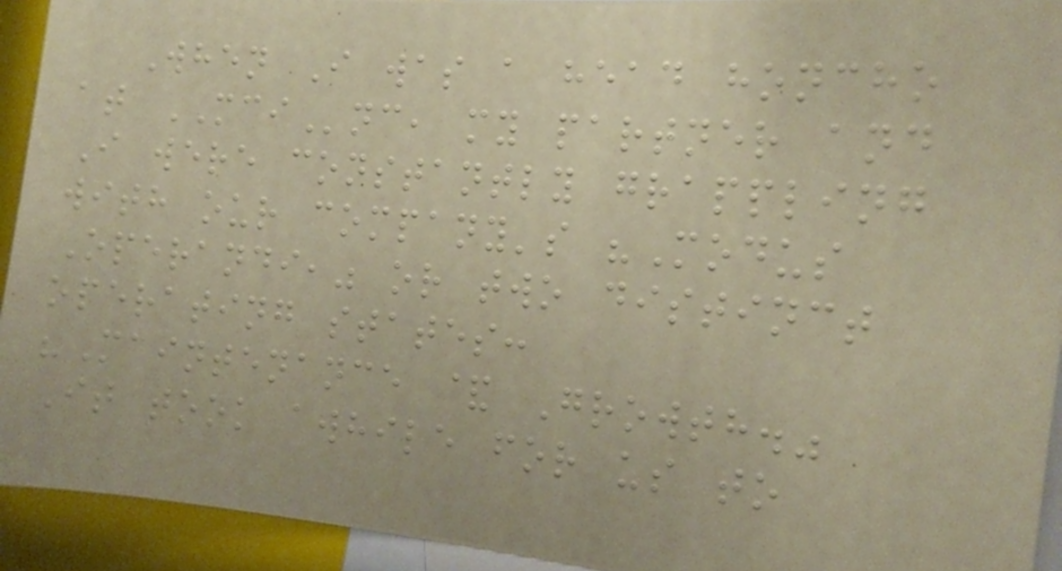When I was a head honcho
at MCInc, my partner and
I were constantly grappling
with our company's "Modus
Operandi," or two distinct
operating states:
"Maintenance & Growth."
It took awhile for us to
